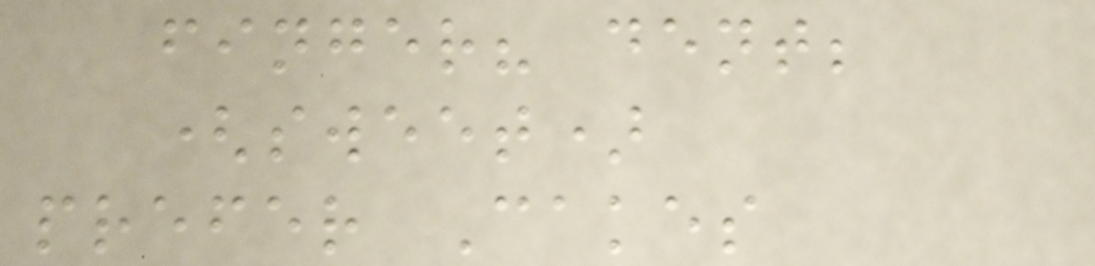finger? dent;
(sweet)
prefer Cakes
